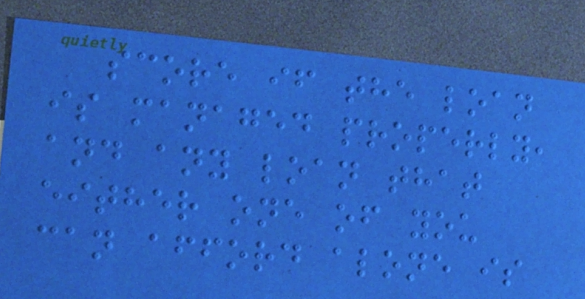score if the loan
is managed properly,
and any loan that
either one of you
can afford alone is
